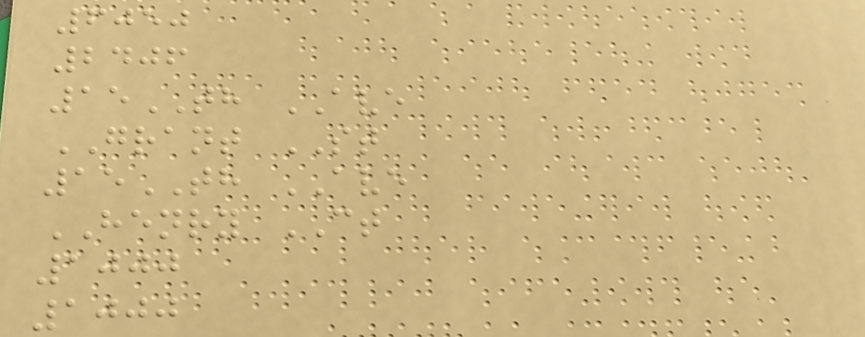6050
2406
15TH AVE
GRANT ST
15TH AVE
HENRY CT
1000
1000
